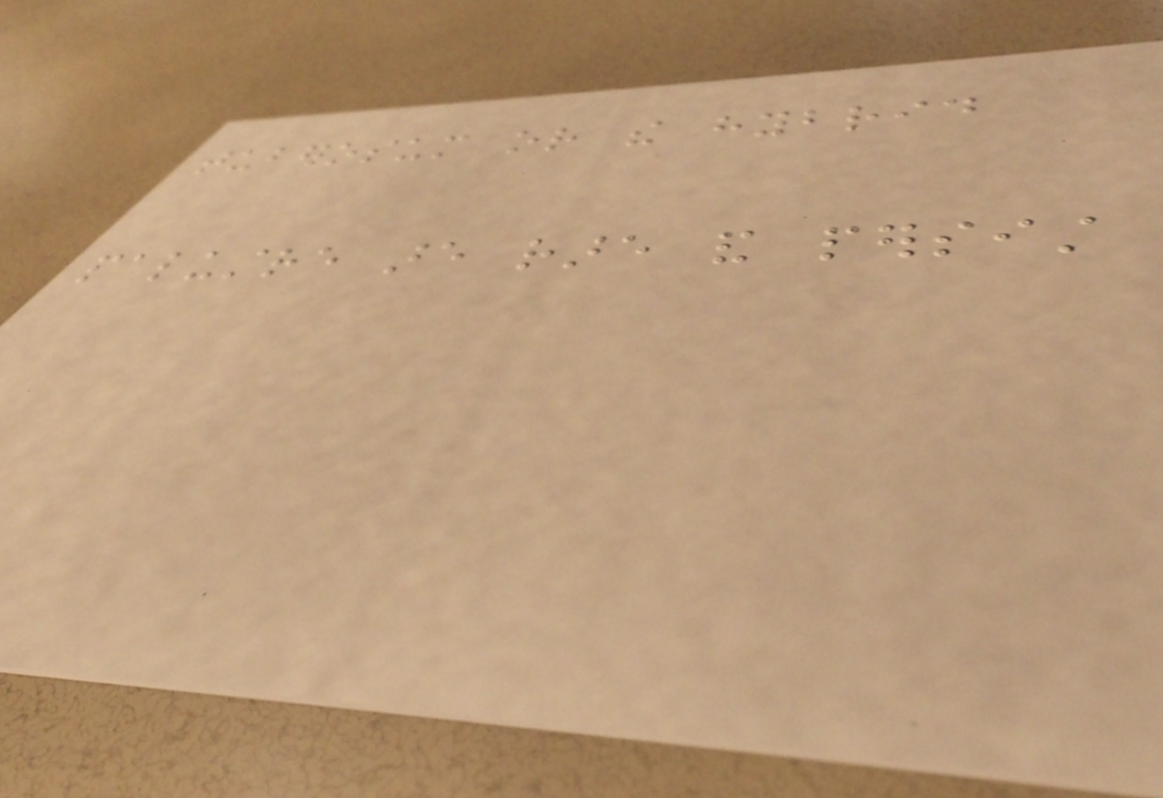tuberosum or the hybrid
palustre are rare and persist
